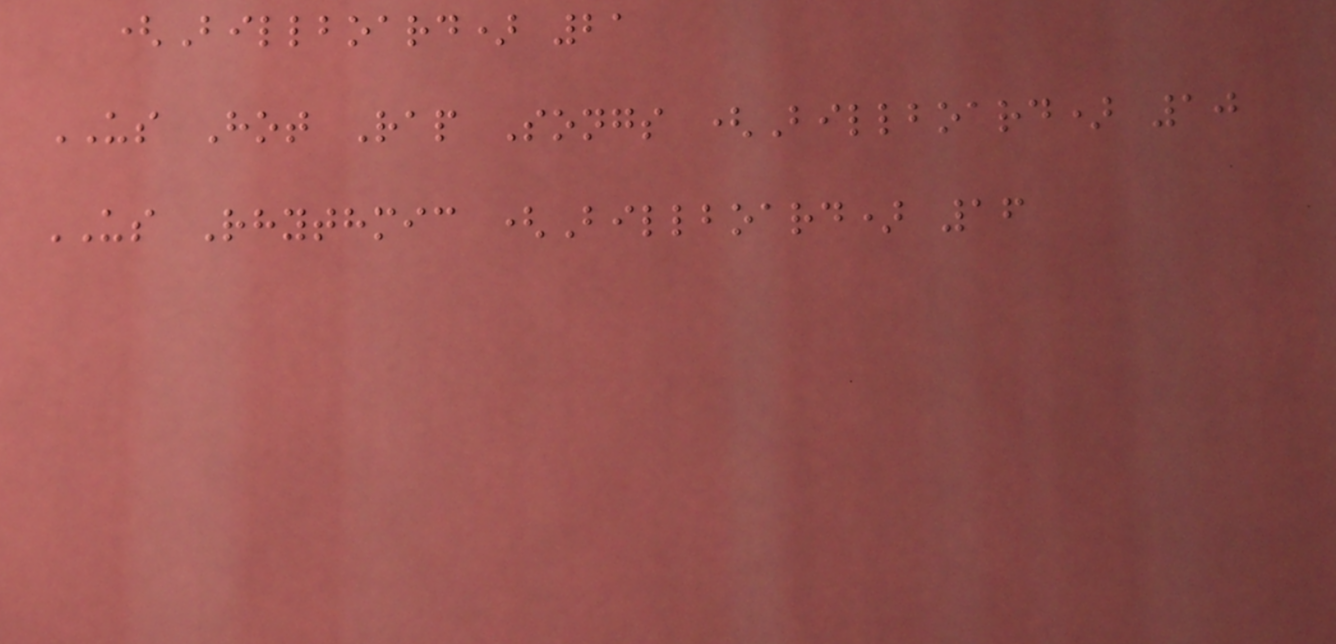(Billboard) 21
US Hot Rap Songs (Billboard) 10
US Rhythmic (Billboard) 16
